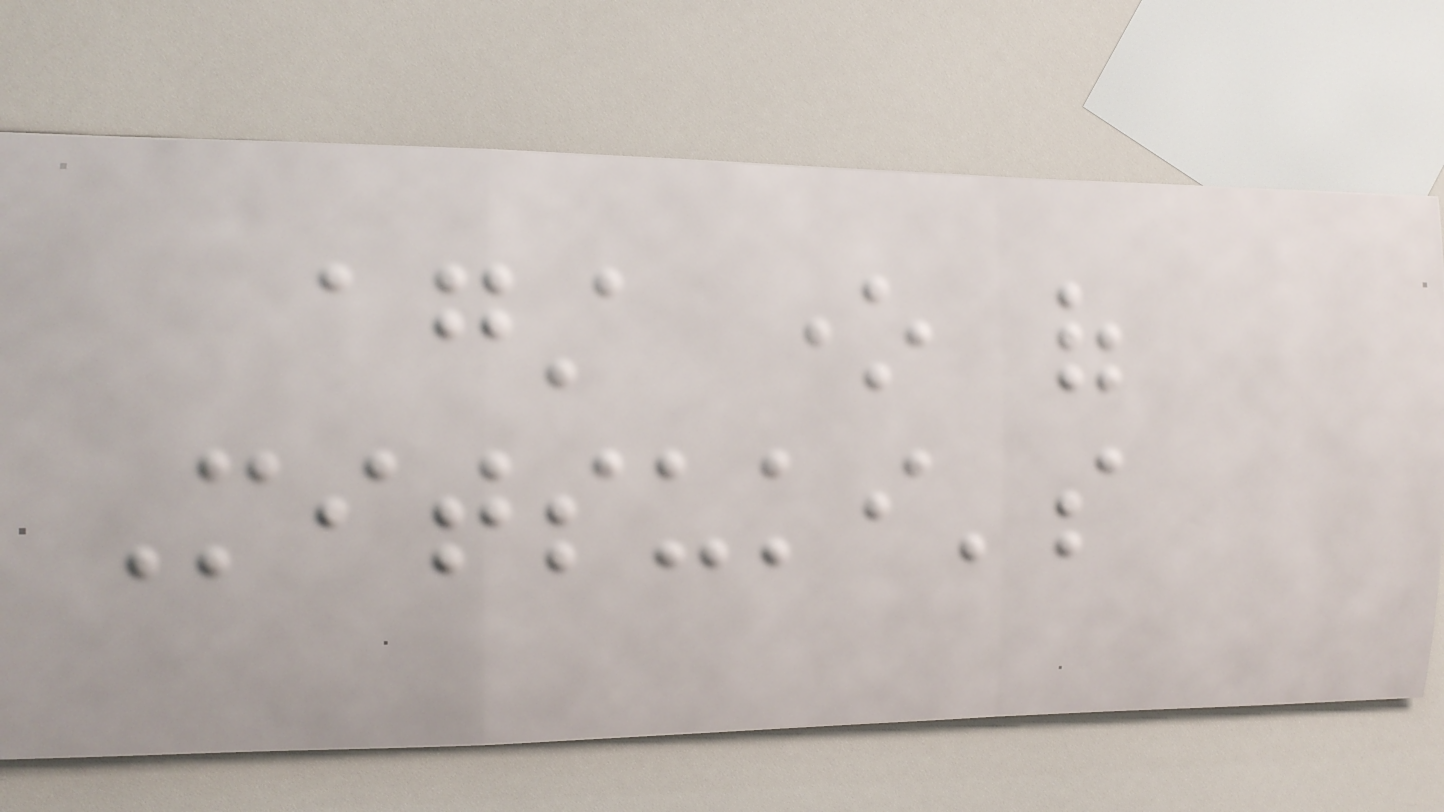against one of
Mitsuki's
